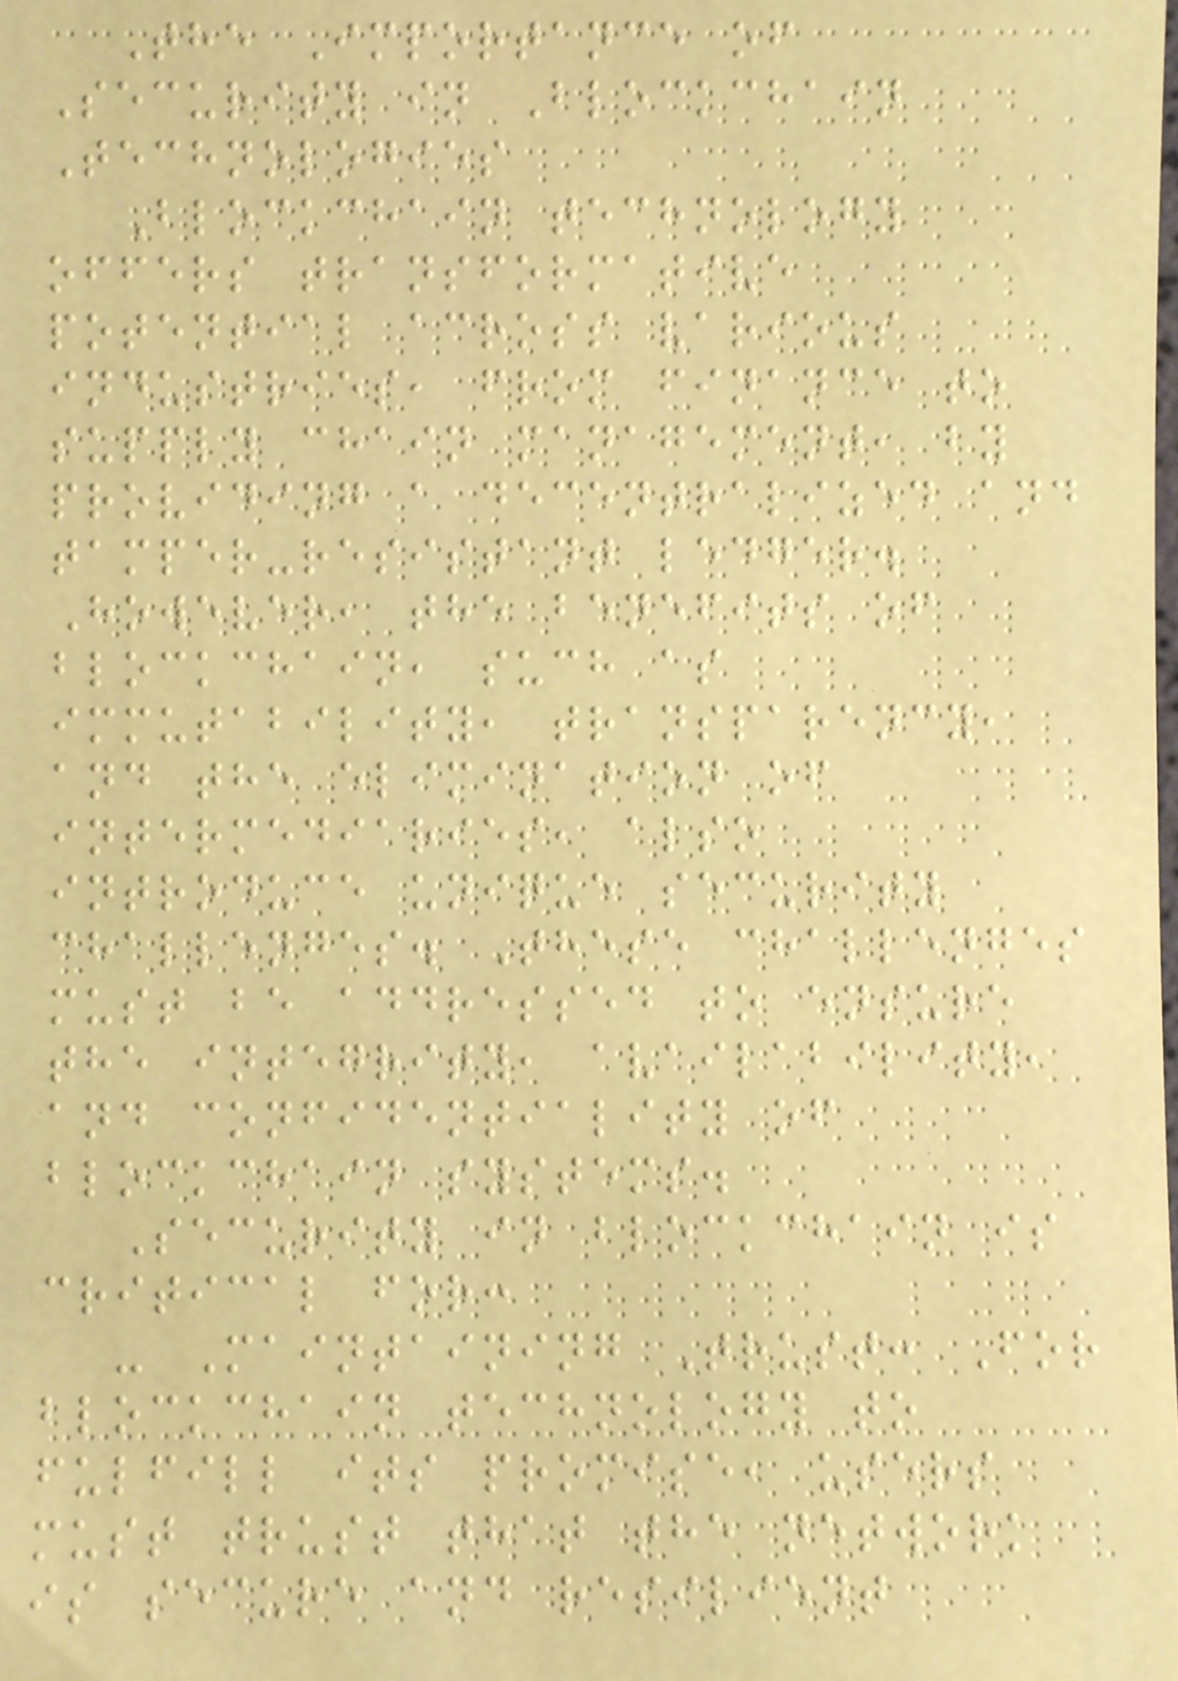The Importance of
Security in Blockchain
Technologies
Blockchain technology
offers transformative
potential across various
industries, from finance to
supply chain management, by
providing a decentralized and
tamper-resistant ledger.
However, the benefits of
blockchain, such as
immutability, transparency,
and the elimination of
intermediaries, also
introduce unique security
challenges. These challenges
must be addressed to ensure
the integrity, availability,
and confidentiality of
blockchain systems.
Security in blockchain is
critical for:
- Maintaining Trust: For
blockchain technology to
fulfill its promise, users
must trust that the network
is secure and resilient
